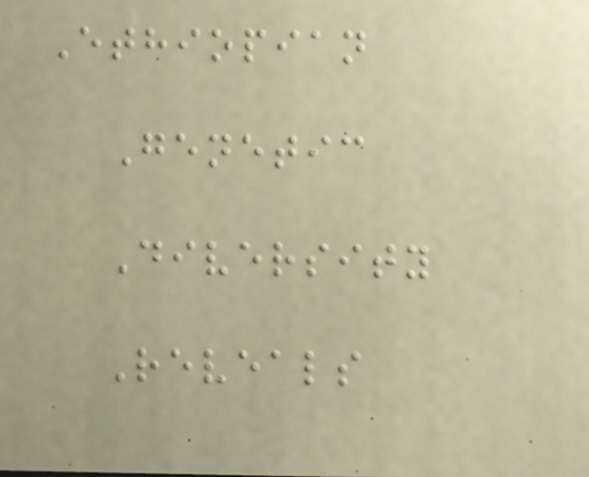Ethiopian
Genetic
Diversity
Reveals
